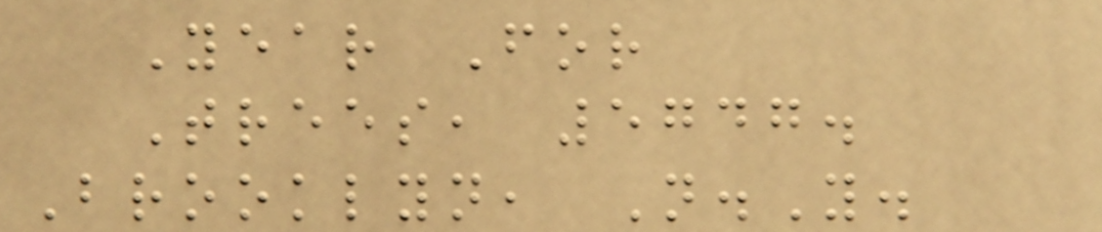Year For
Trees, 5747.
Brooklyn, N.Y.
